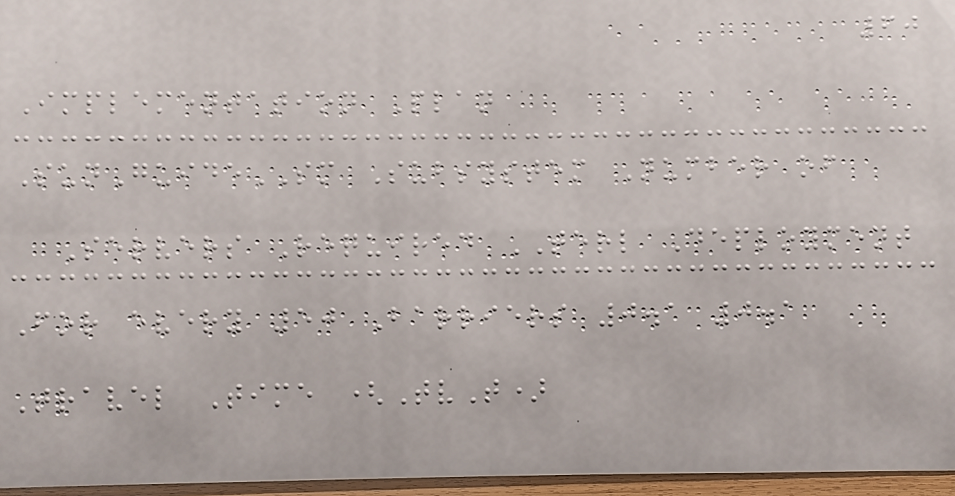60
Implementation Plan
SunGuideSM Subsystem Number of
Servers Required TERL Deployment
For every 50 Barriers 0.1 0.1
Travel Time (TvT)
